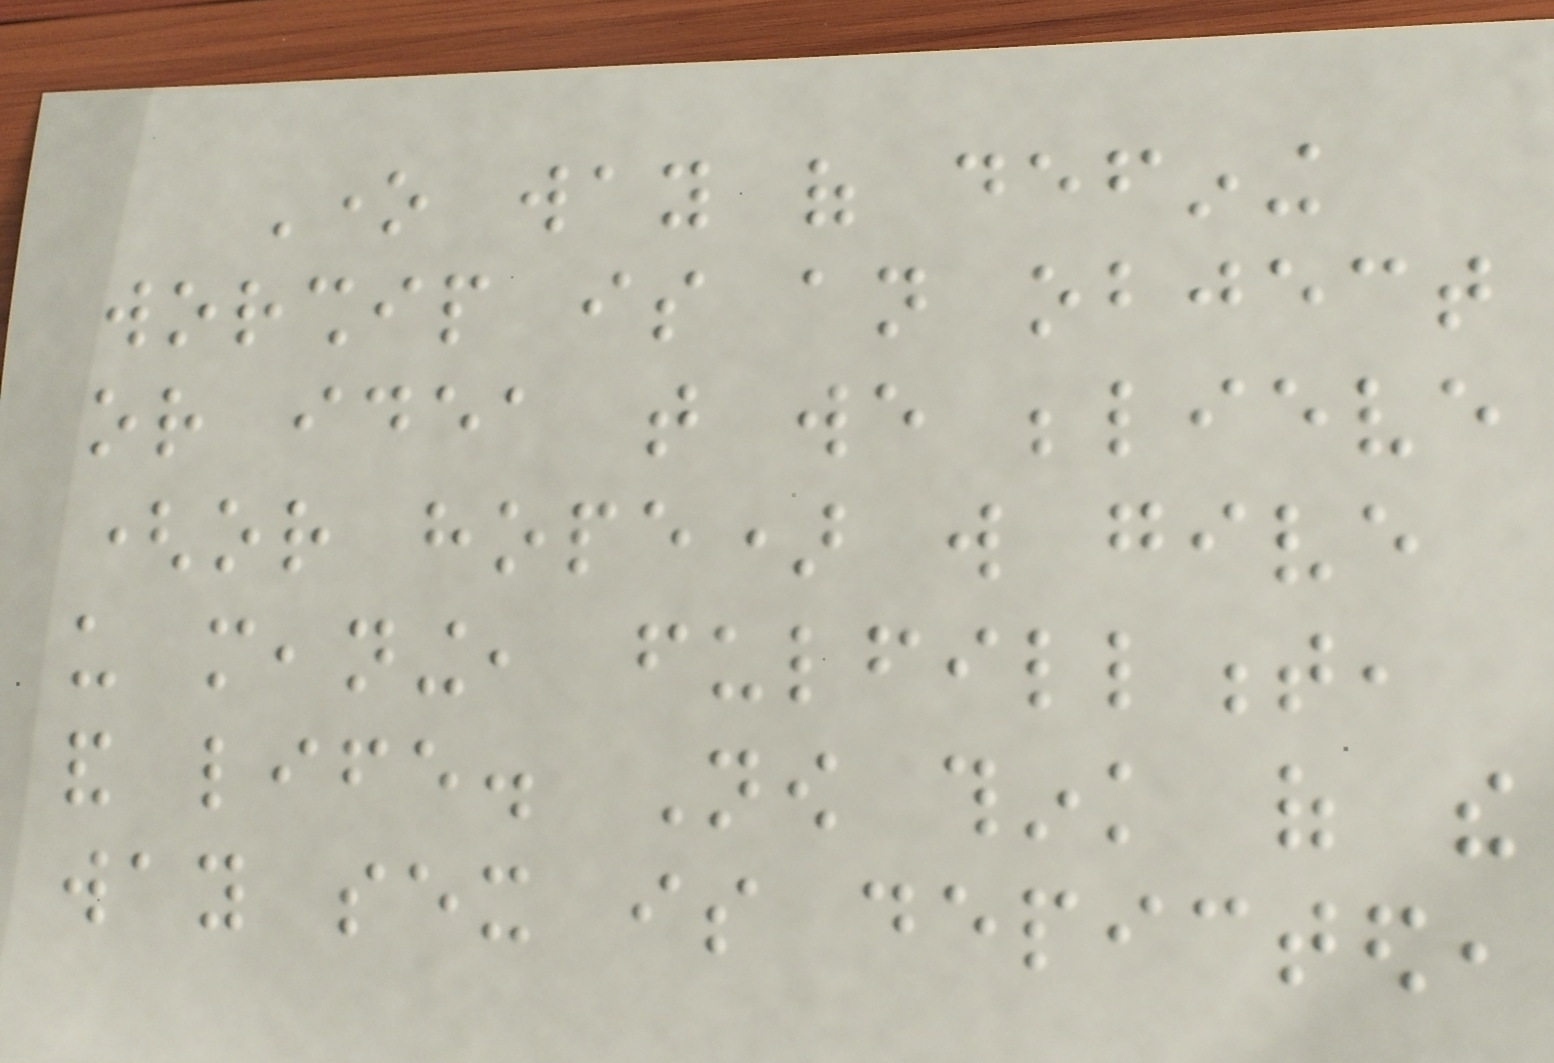One way of defining
worship is an object
or idea that we believe
(or hope) will give
us meaning, fulfillment,
and life. Now think of the
way sex is depicted,
